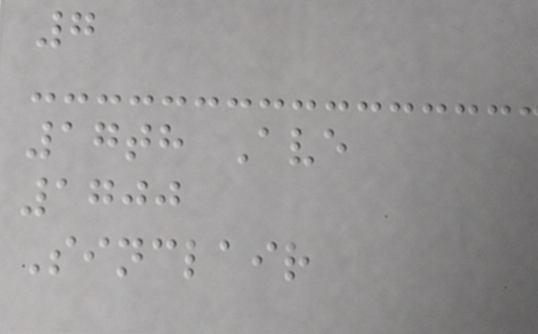7
17th Ave
1700
Sinclair
